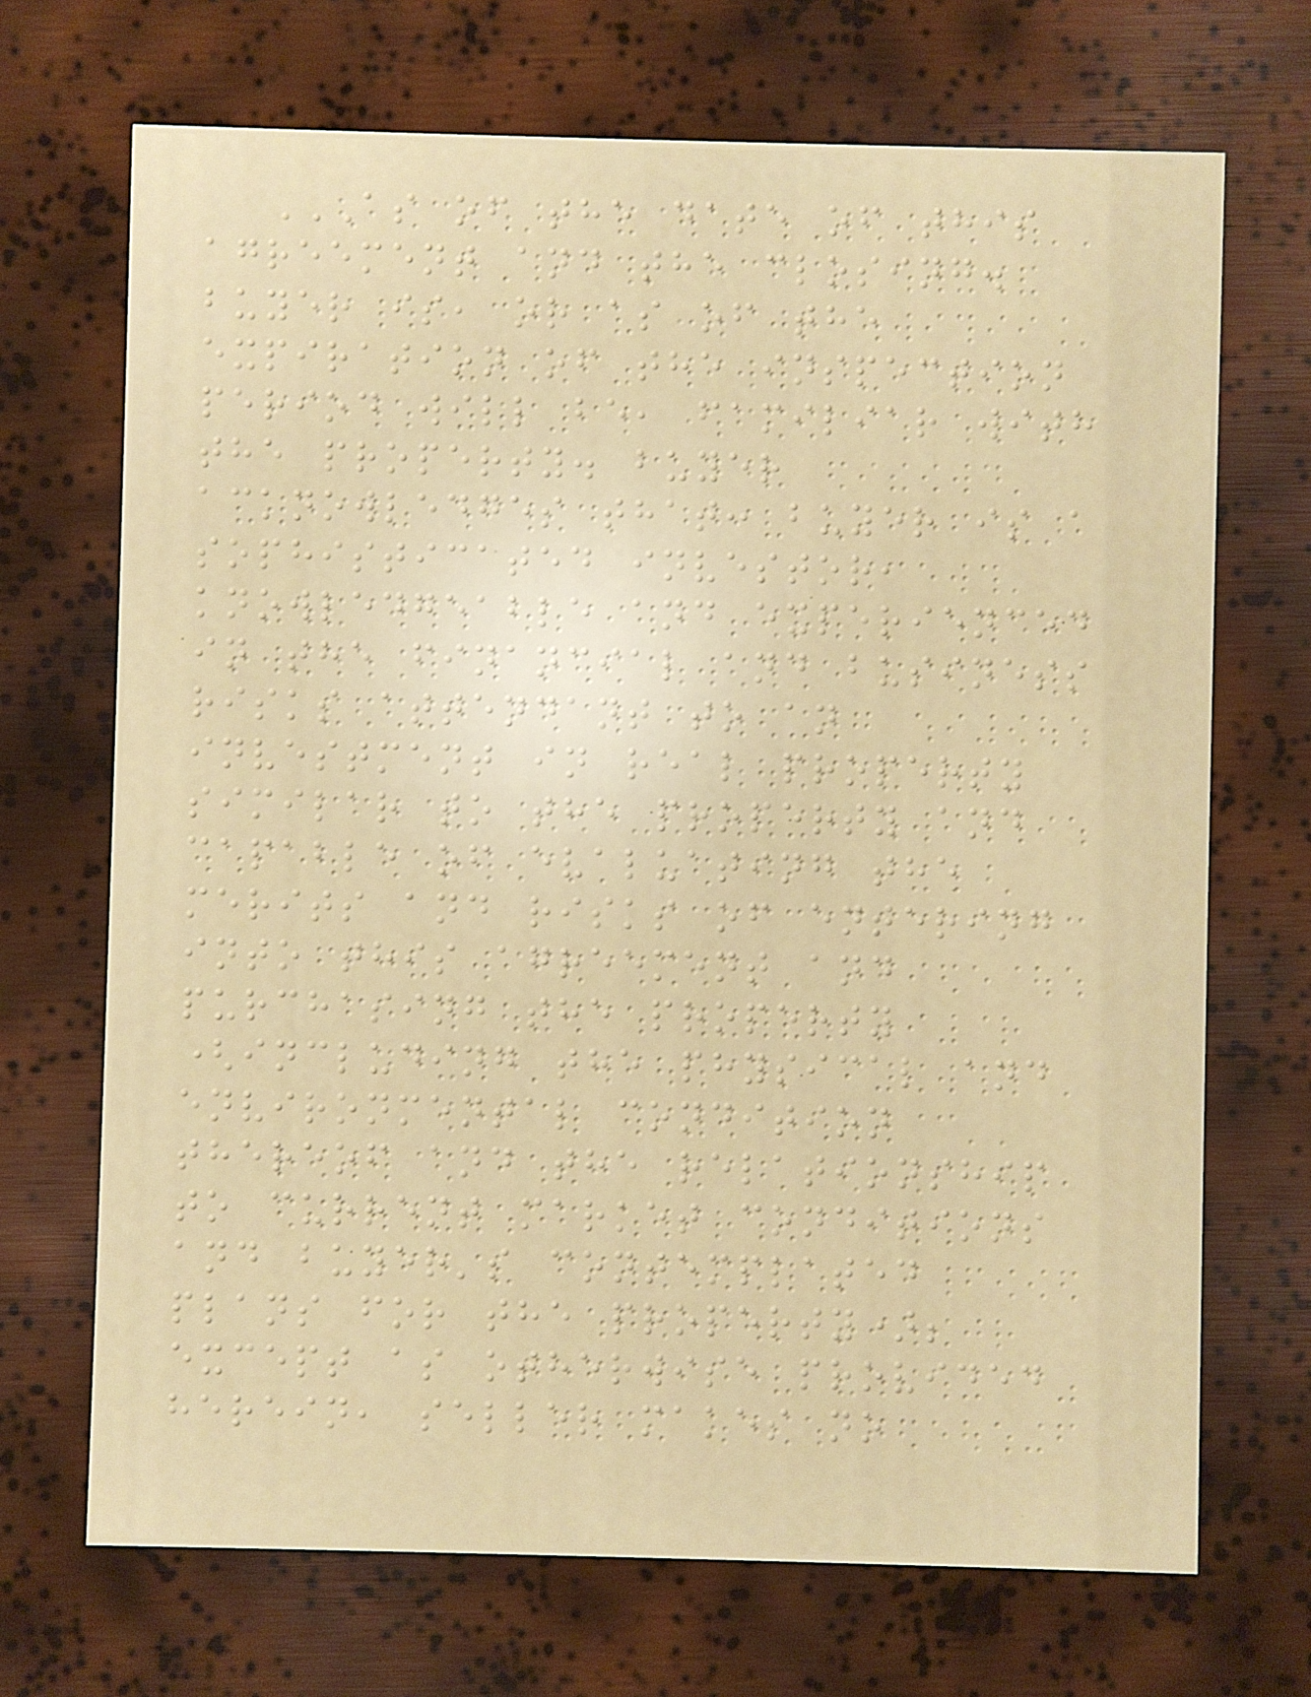AS OF THE DATE OF THIS
AGREEMENT AND THE CLOSING.
BUYER IS, OR AS OF THE
EXPIRATION OF THE INSPECTION
PERIOD WILL BE, FAMILIAR WITH
THE PROPERTY. BUYER
ACKNOWLEDGES THAT: BUYER IS A
SOPHISTICATED INVESTOR,
KNOWLEDGEABLE AND EXPERIENCED
IN THE FINANCIAL AND BUSINESS
RISKS ATTENDANT TO AN
INVESTMENT IN REAL PROPERTY
SIMILAR TO THE PROPERTY AND
CAPABLE OF EVALUATING THE
MERITS AND RISKS OF ENTERING
INTO THIS AGREEMENT AND
PURCHASING THE PROPERTY
(INCLUDING THE PHYSICAL AND
ENVIRONMENTAL CONDITION
THEREOF AND THE RELATIONSHIP
TO CURRENT MARKET CONDITIONS
AND BUYER'S CONTEMPLATED
PLANS FOR THE PROPERTY);
EXCEPT AS OTHERWISE PROVIDED
HEREIN, SELLER MAKES NO
